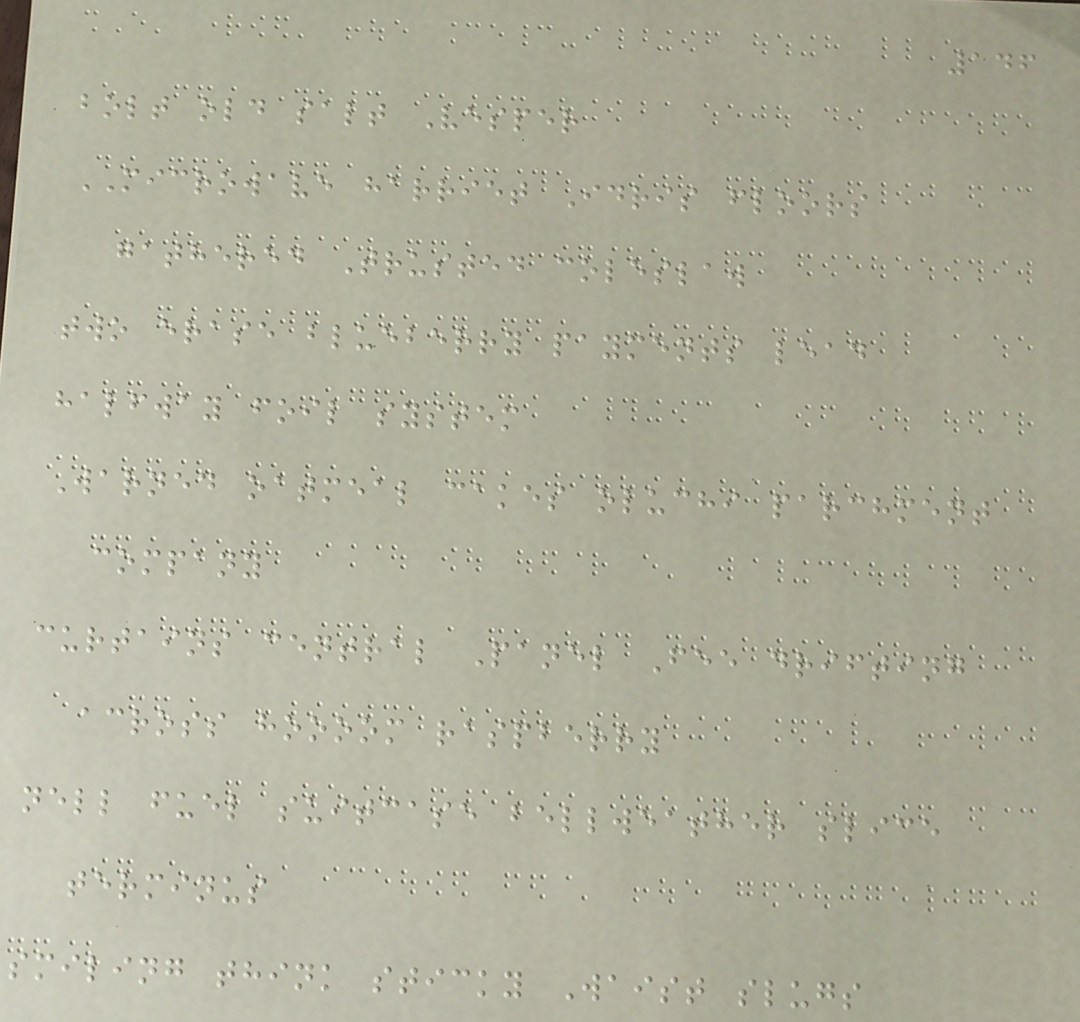146
bolt old salt Vesper
MICROWAVE harriet Idris floors
gathered Trusted coleslaw
two erase blueberry payments lead
halfway foil system
Warned oatmeal cakes oluchi parchment
company
curtains central Panel Fee drifting
across hoooom raspberry
nell fuel suitcase bellweather slice
terminus
smiling think sticky Waist slugs
